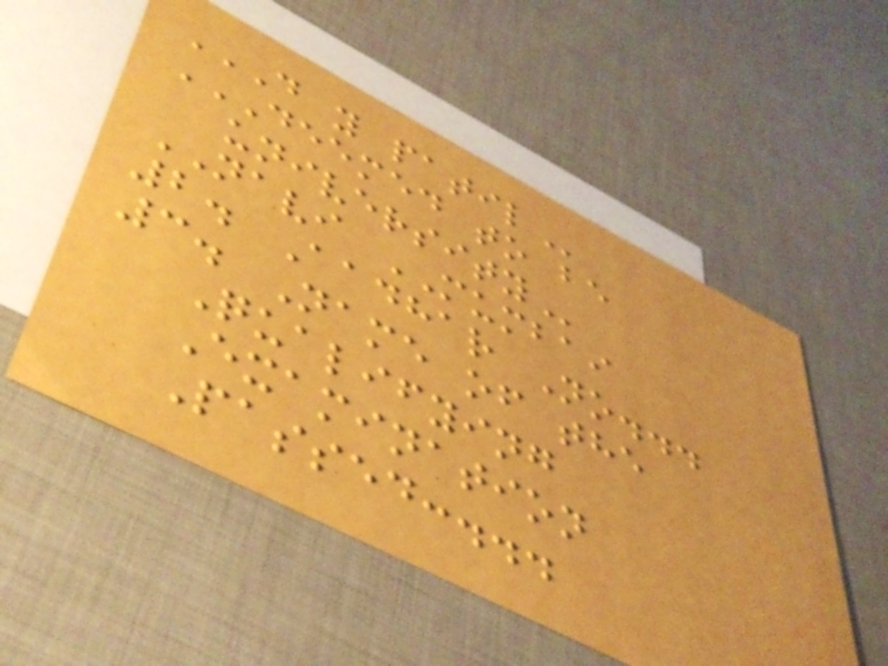D Y PATIL
DEEMED TO BE
UNIVERSITY
NAVI MUMBAI
2. Aadhar No...
3. Name of the
Qualifying
Examination
Passed:...
